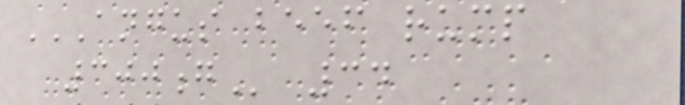ANGUS BEEF RUMP
300G 34
